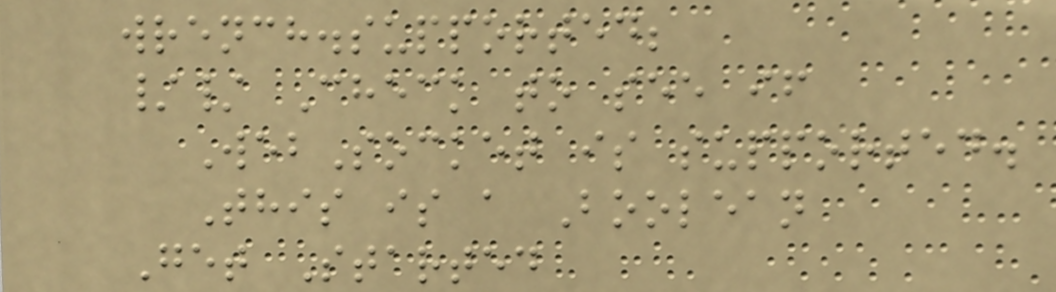wrench.supported;
// Check to see if
WebSocket is supported.
This is a Boolean
Get Started
